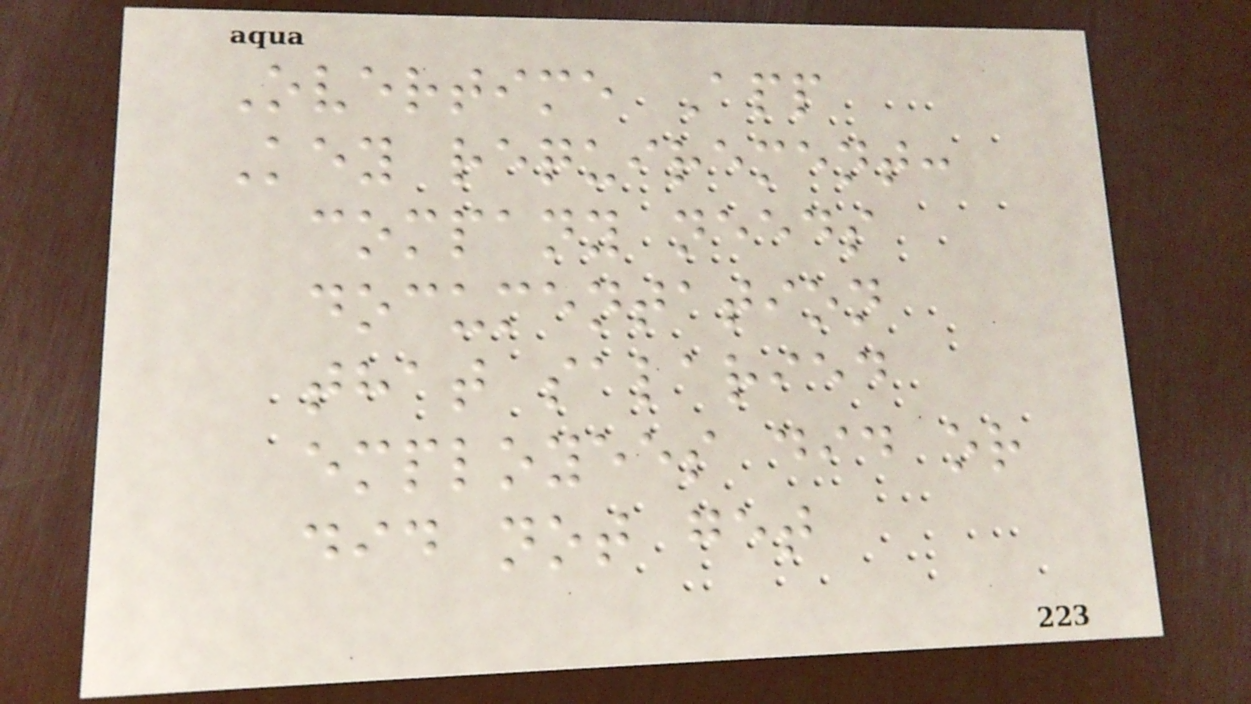Overtime App
Key requirement:
company needs
documentation
that salaried
employees did or
did not get
